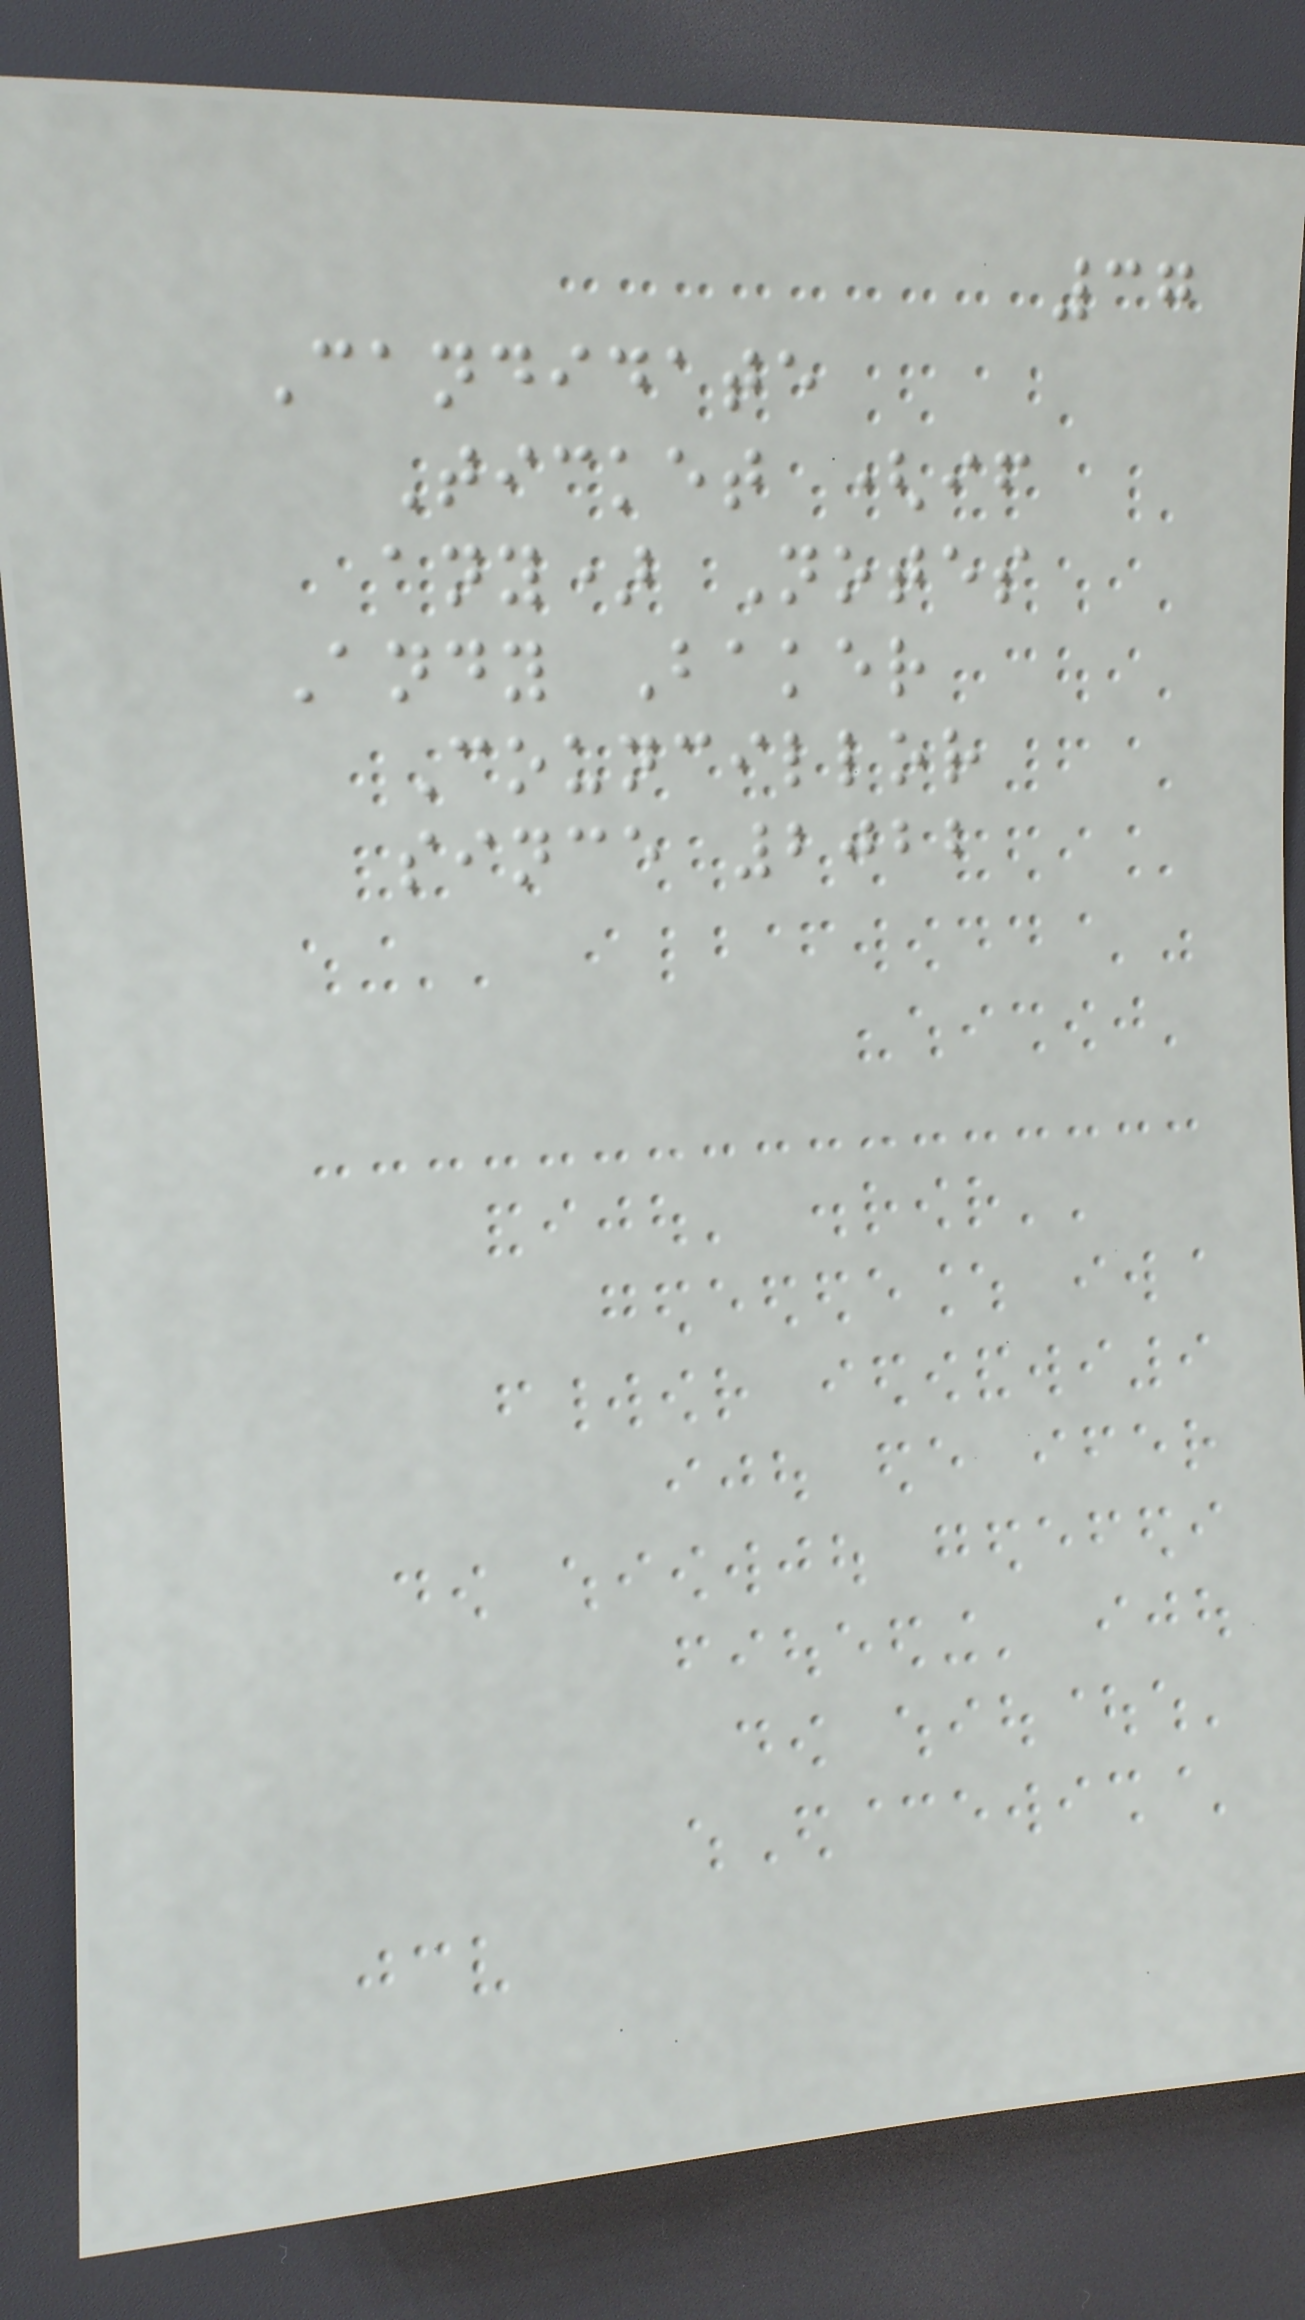37
Candidate
Ticket (if
any) Notes
Andy Baker
Councillor
since 2022
